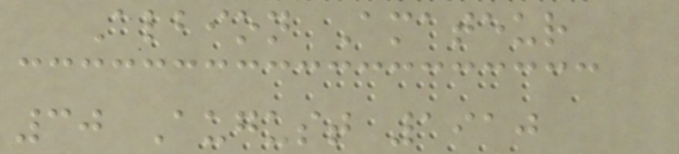Albion Amateur
30 August 1910
